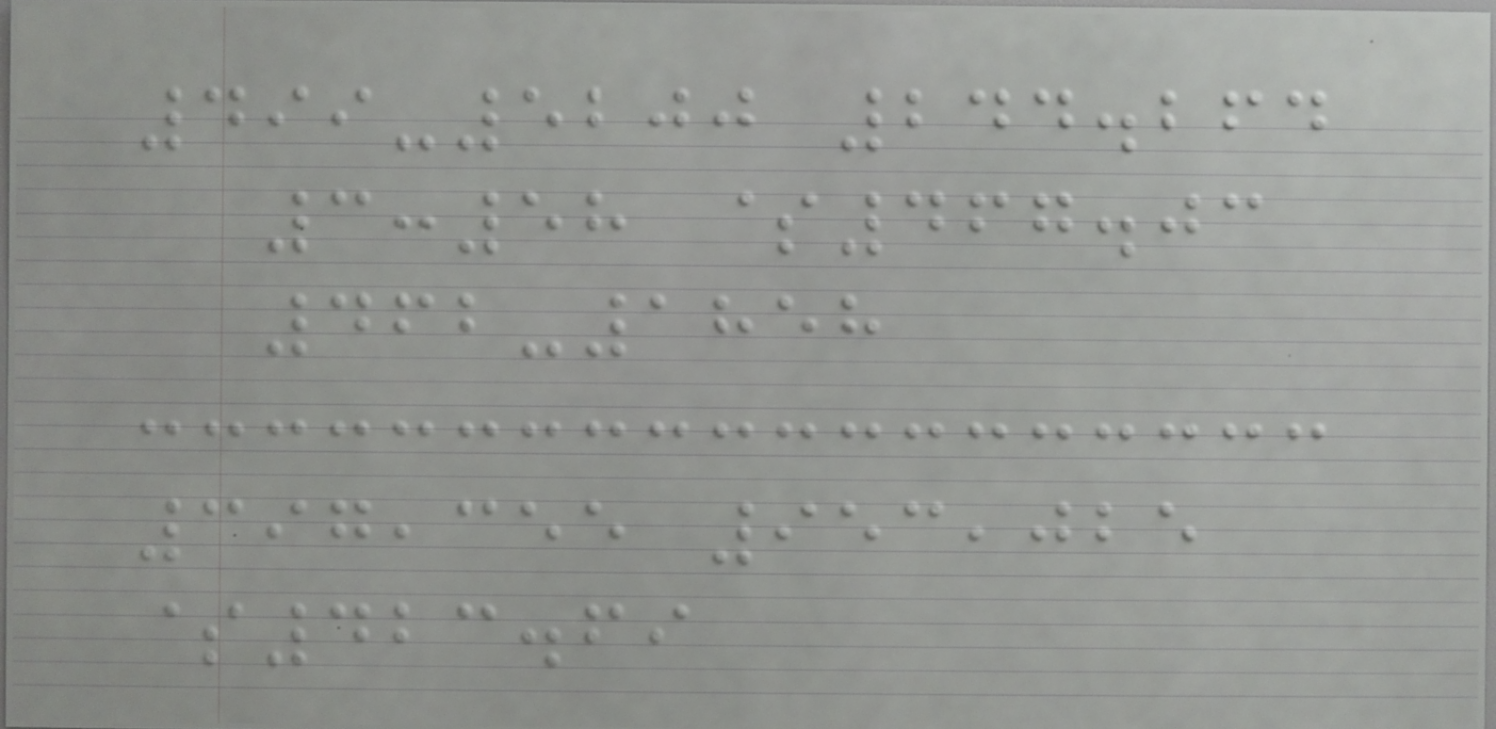499-5200 244.264
3:58 $467.03
462-1858
397,355 953,025
$423.69
